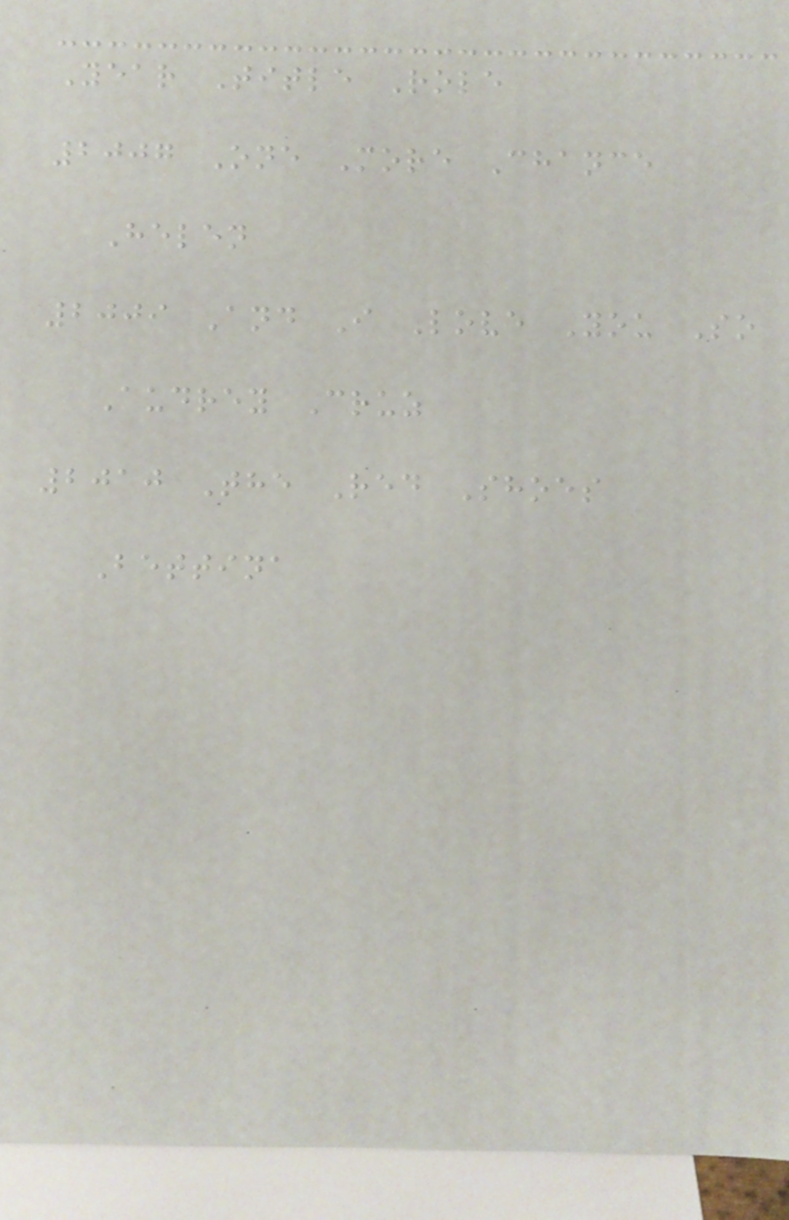Year Title Role
2007 One More Chance
Helen
2009 And I Love You So
Audrey Cruz
2010 The Red Shoes
Bettina
